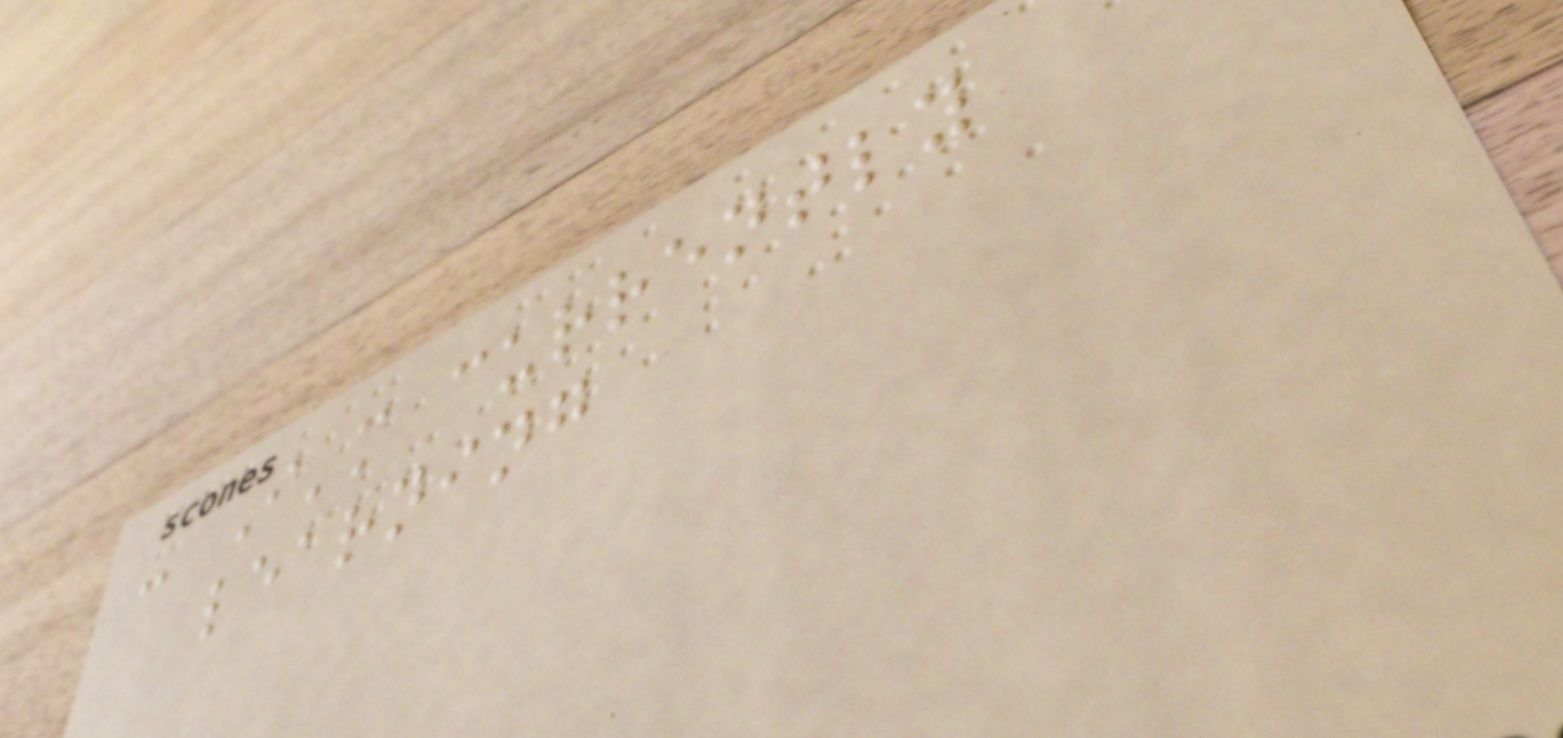- I'm currently
learning
